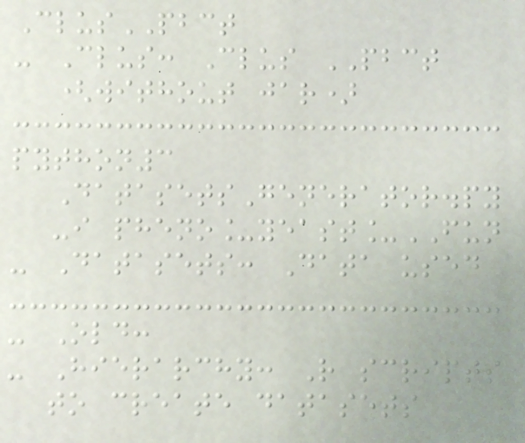ClusPBCT
- Clus: Clus PBCT
(without jar)
python3
DatasetsGenerator.py
-i pheno_yeast_FUN
- Datasets: Data used
- Old:
- Hierarchy: R scripts
to create datasets
